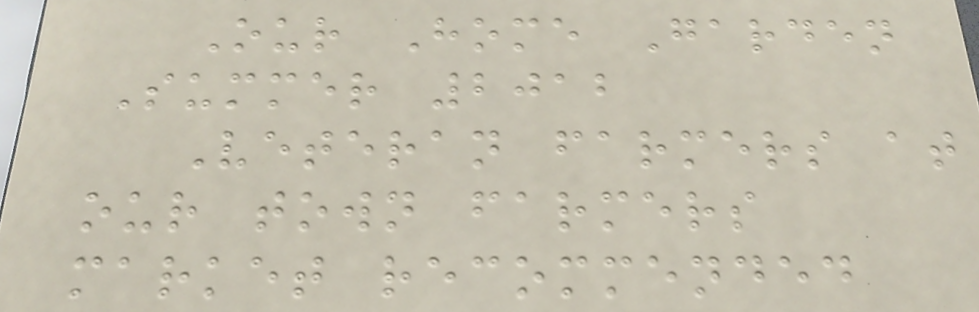Our Home Garden
Summer 2012
Veteran farmers at
our town farmers
market recommended
